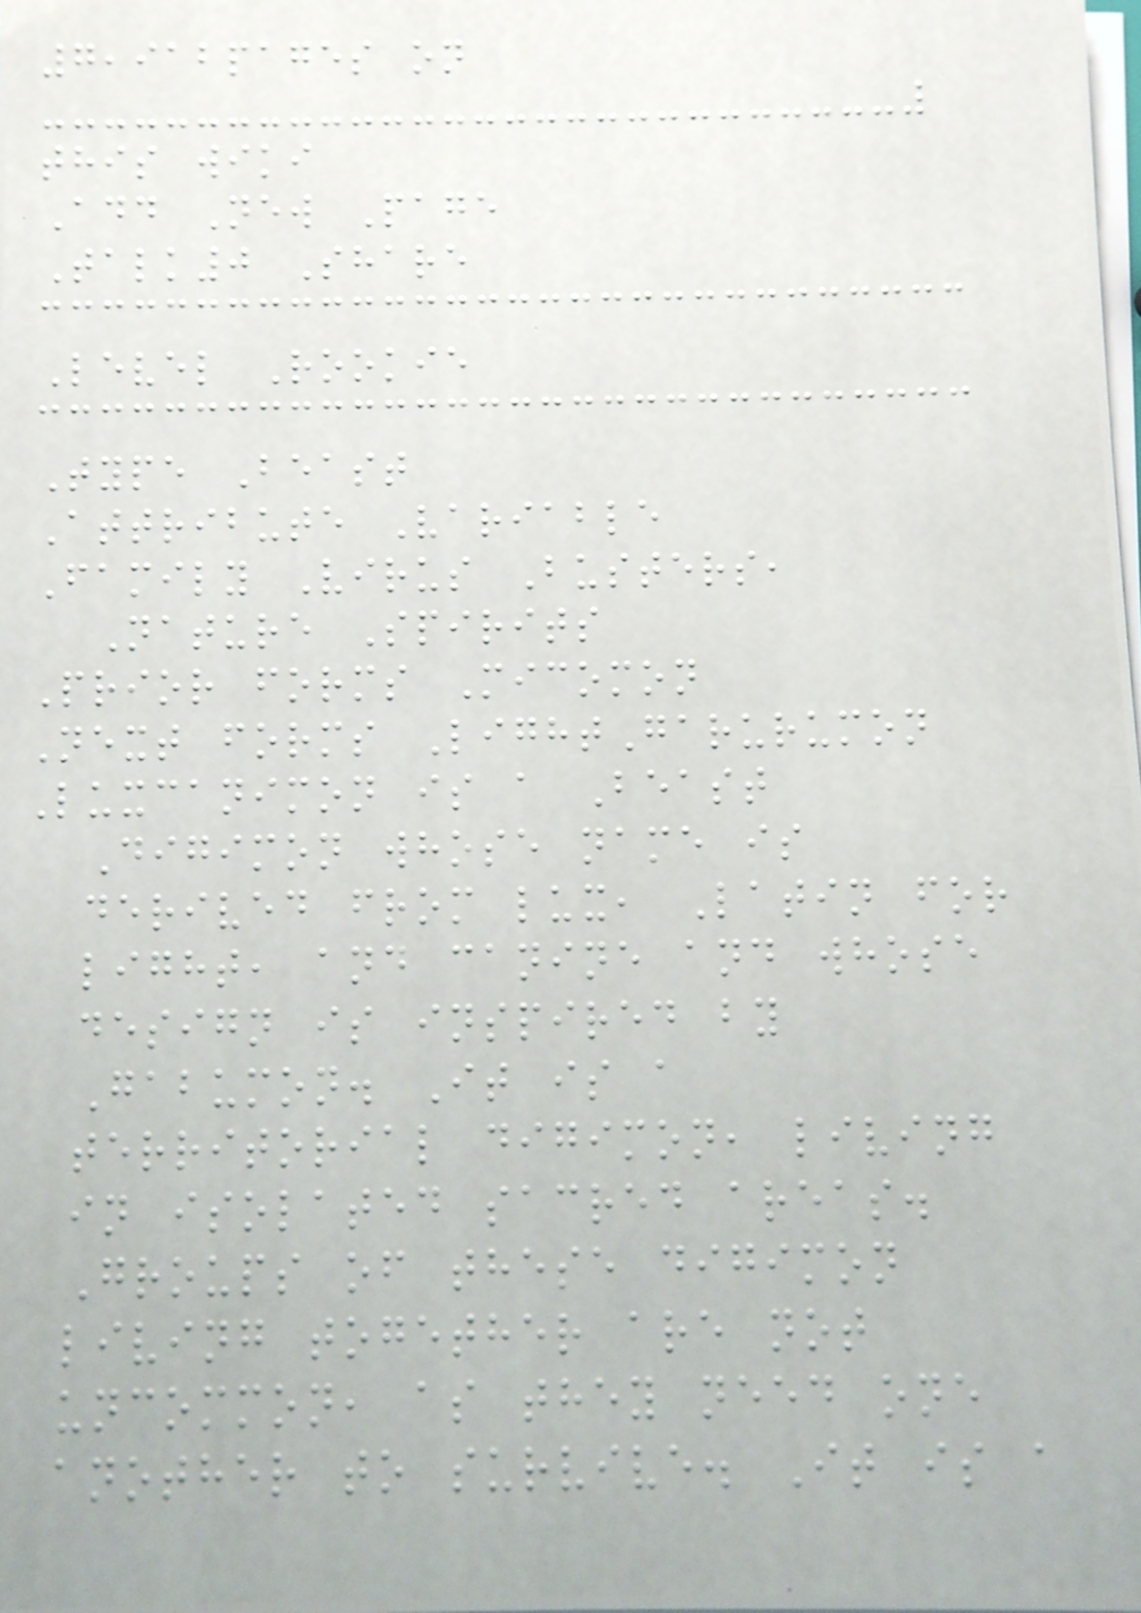7,912pages on
this wiki
Add New Page
Talk0 Share
Level Rookie
Type Beast
Attribute Variable
Family Virus Busters,
Nature Spirits
Prior forms Micomon
Next forms LightGarurumon
Luxcanimon is a Beast
Digimon whose name is
derived from lux, Latin for
light, and canine and whose
design is inspired by
Gabumon. It is a
territorial digimon, living
in isolated sacred areas.
Groups of these digimon
living together are not
uncommon, as they need one
another to survive. It is a
